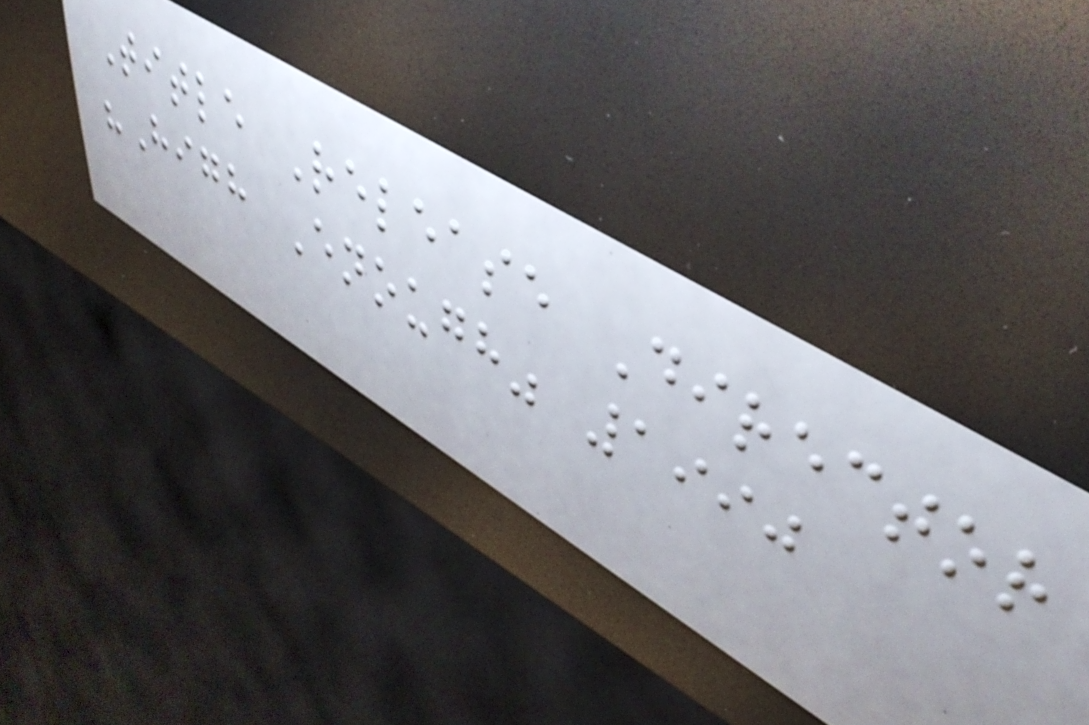Title Release Director
"High Enough" 1990
